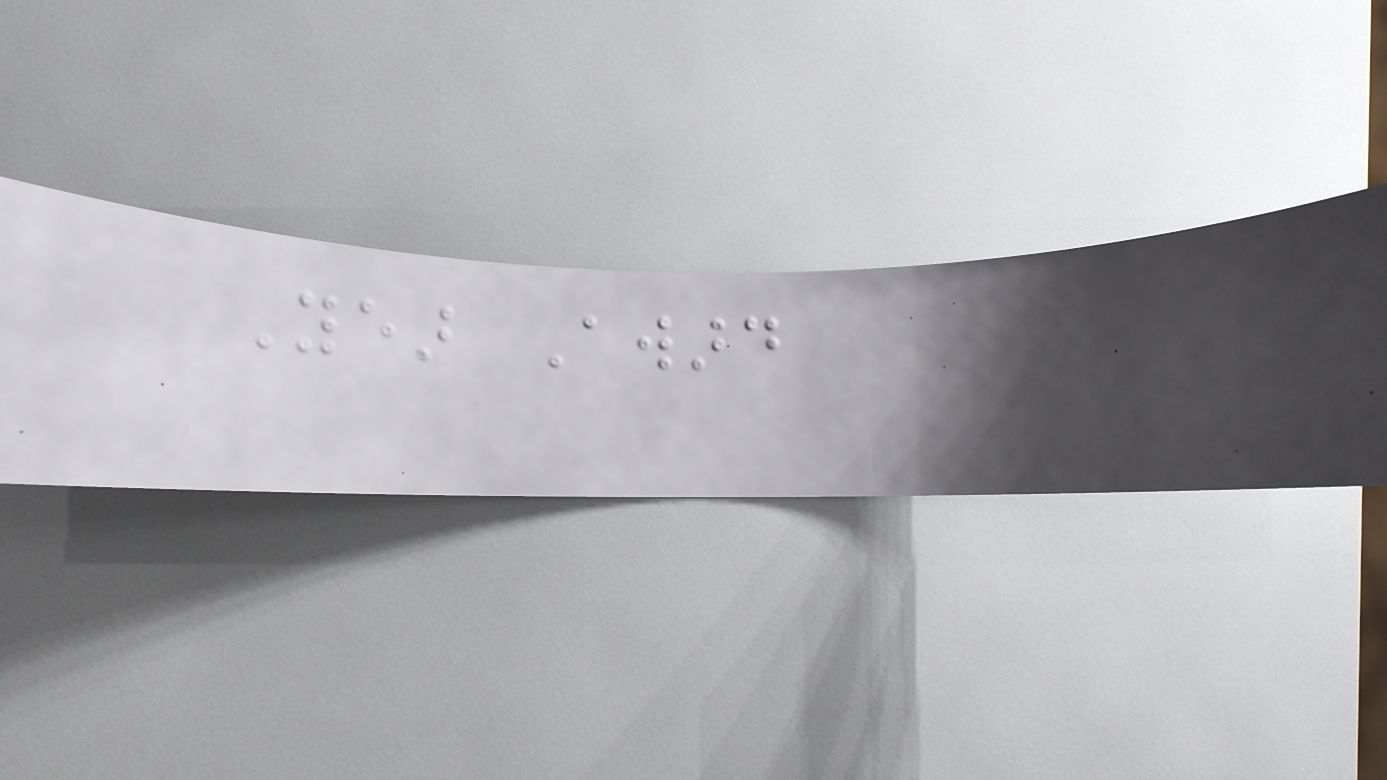Year Award
